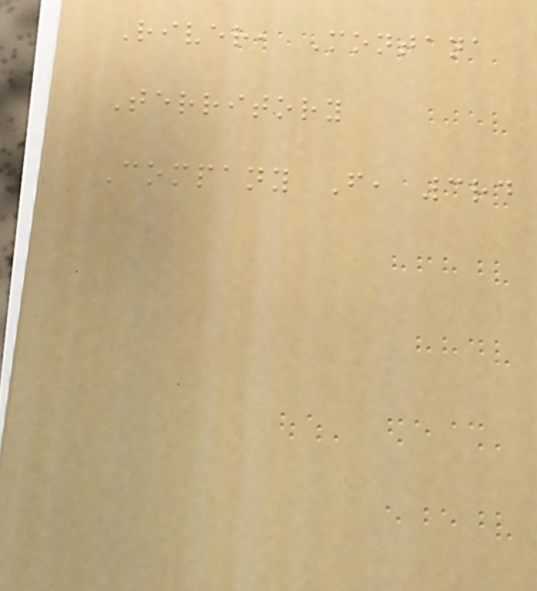River, Montana
Territory
Company F, 3rd
